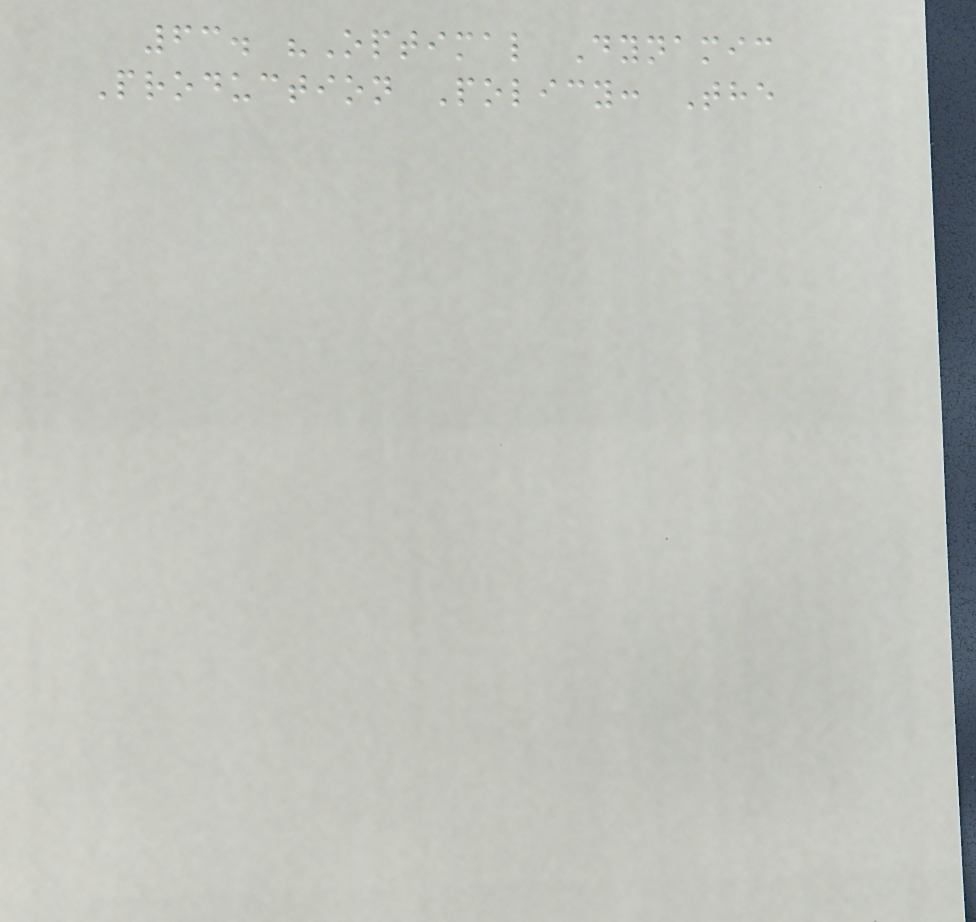63. "Optimal Dynamic
Production Policy: The
